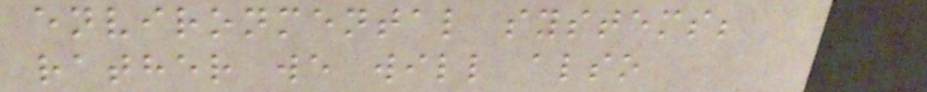environmental systems;
rather we will also
